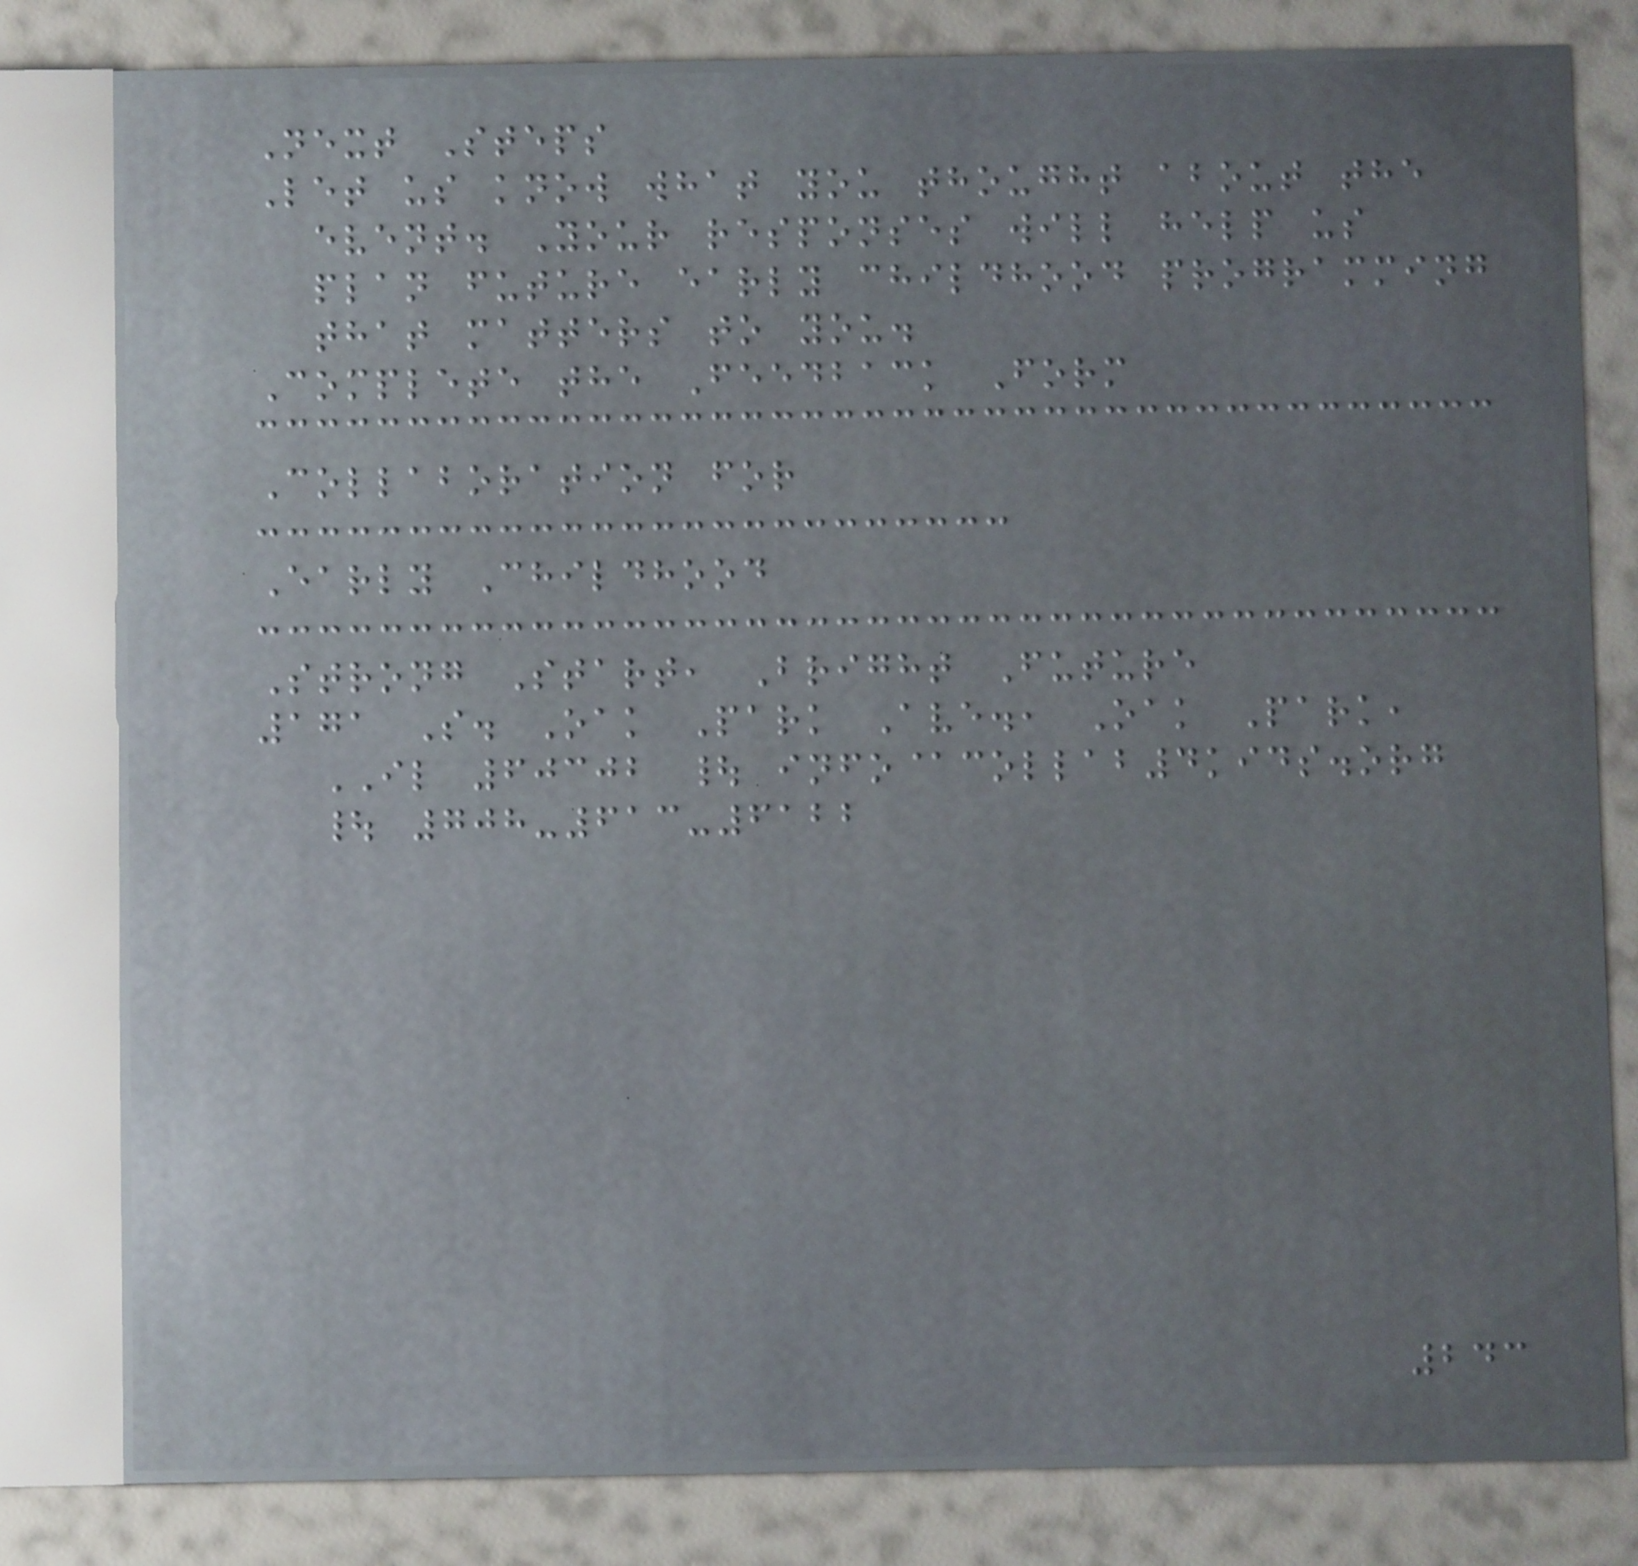Next Steps
Let us know what you thought about the
event. Your responses will help us
plan future early childhood programming
that matters to you.
Complete the Feedback Form
Collaboration for
Early Childhood
Strong Start, Bright Future
171 S. Oak Park Ave., Oak Park,
IL 60302 | info@collab4kids.org
| 708-613-6122
243
